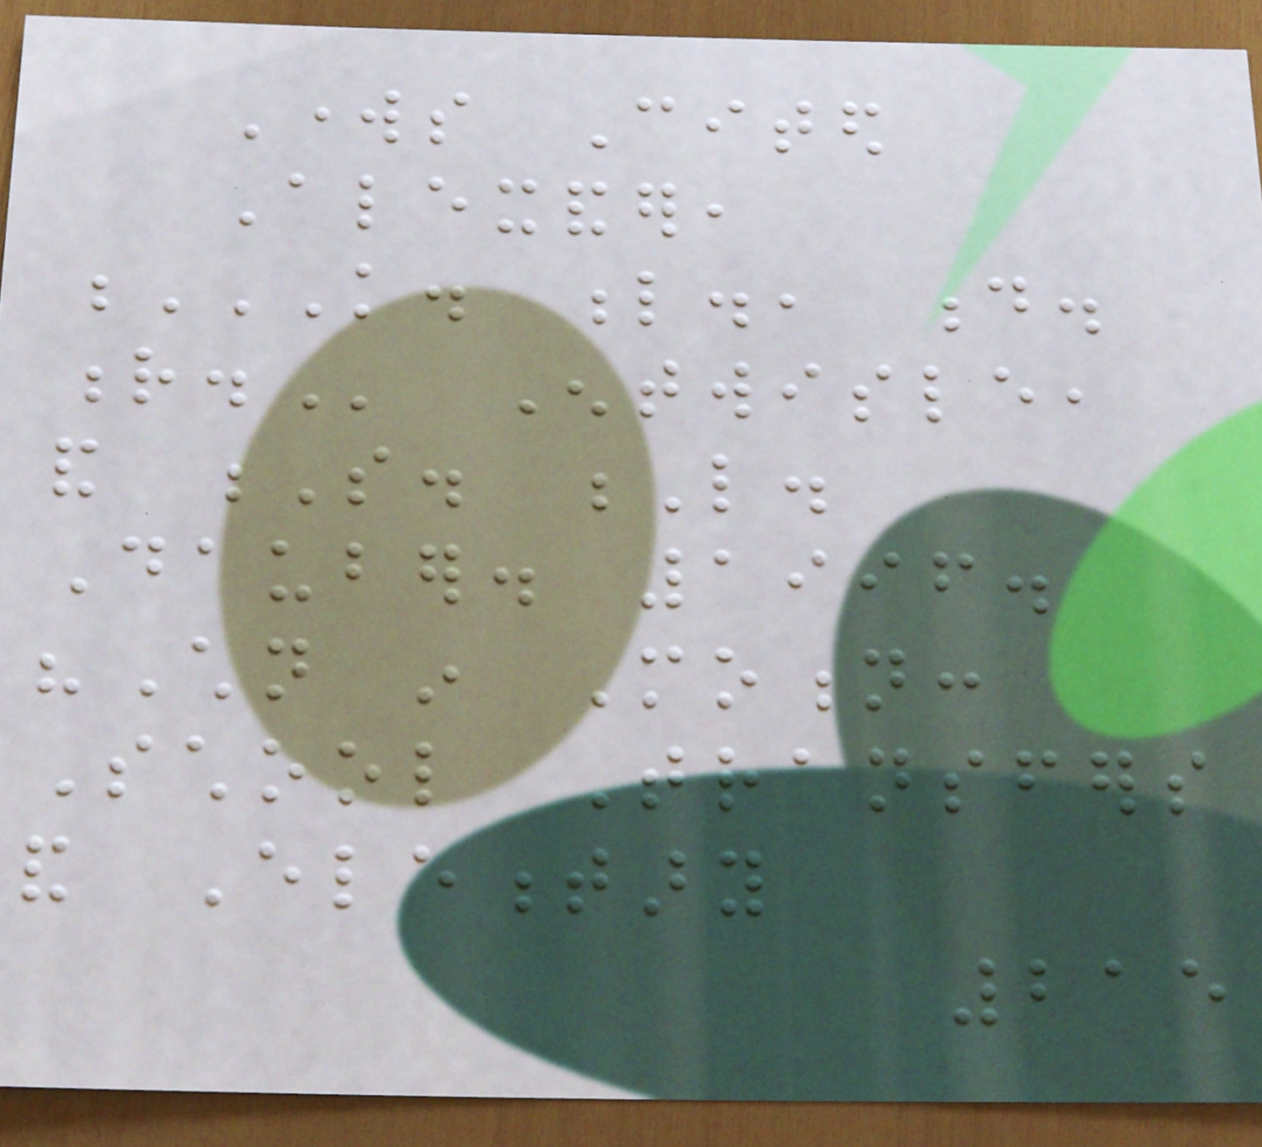Works Cited
Alexander,
K. L., D.
R. Entwisle,
and S. L.
Dauber. 1996.
"Children in Motion:
School Transfers
and Elementary
215
